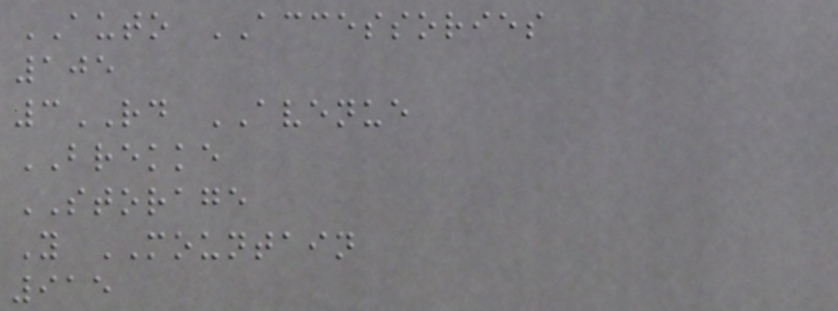AUTO ACCESSORIES
105
3RD AVENUE
BREKKE
STORAGE
Y MOUNTAIN
915
